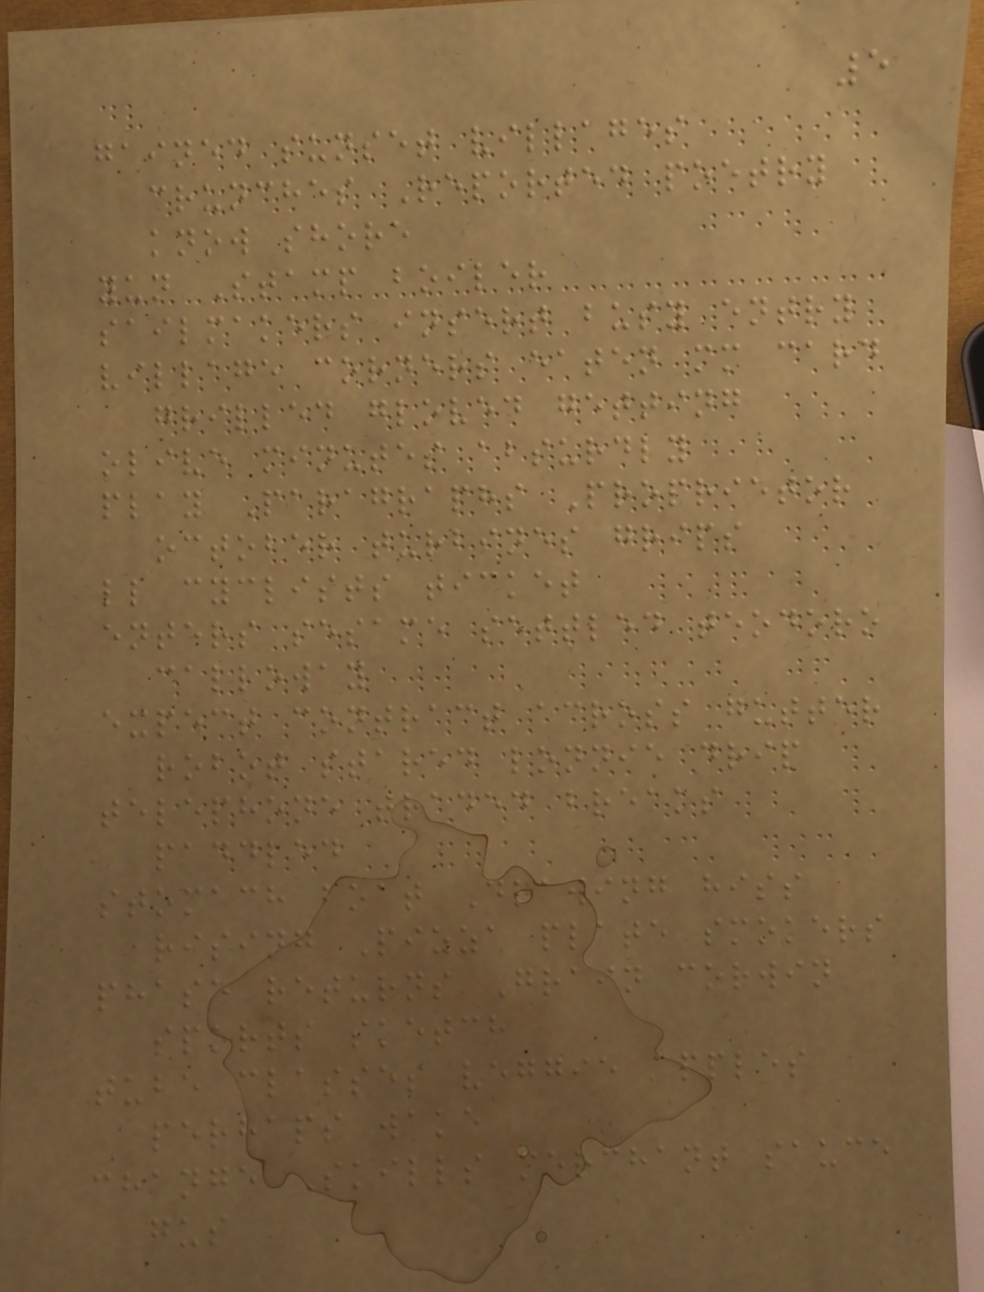5
gained sunset villages
crunches Reported poetry
know shore
yun Stamp boiler
sailmakers insert busy entry
village corners eaten mm card
grilled gloved getting
olive minutes absurdly
play Paragraphs Proprietor
october turbines grips
ll cyclists ticket
enters sesame settled teodoro
calloway
expect contract across gutter
robot stared lonnie drip
telephone traded breaks
paddled
stomach boat Drawing hiss
rising Pizza plate smokers
phase returns Grain corwin
sports sketch
tube classes veggie apples
perhaps wake
change Skills merchant sauce
gus
